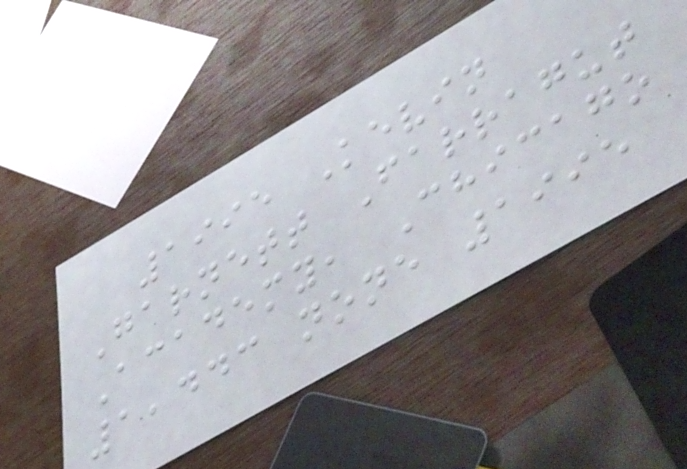1995 Kevin
Garnett Farragut
Academy, Chicago
1,443 none 1995
